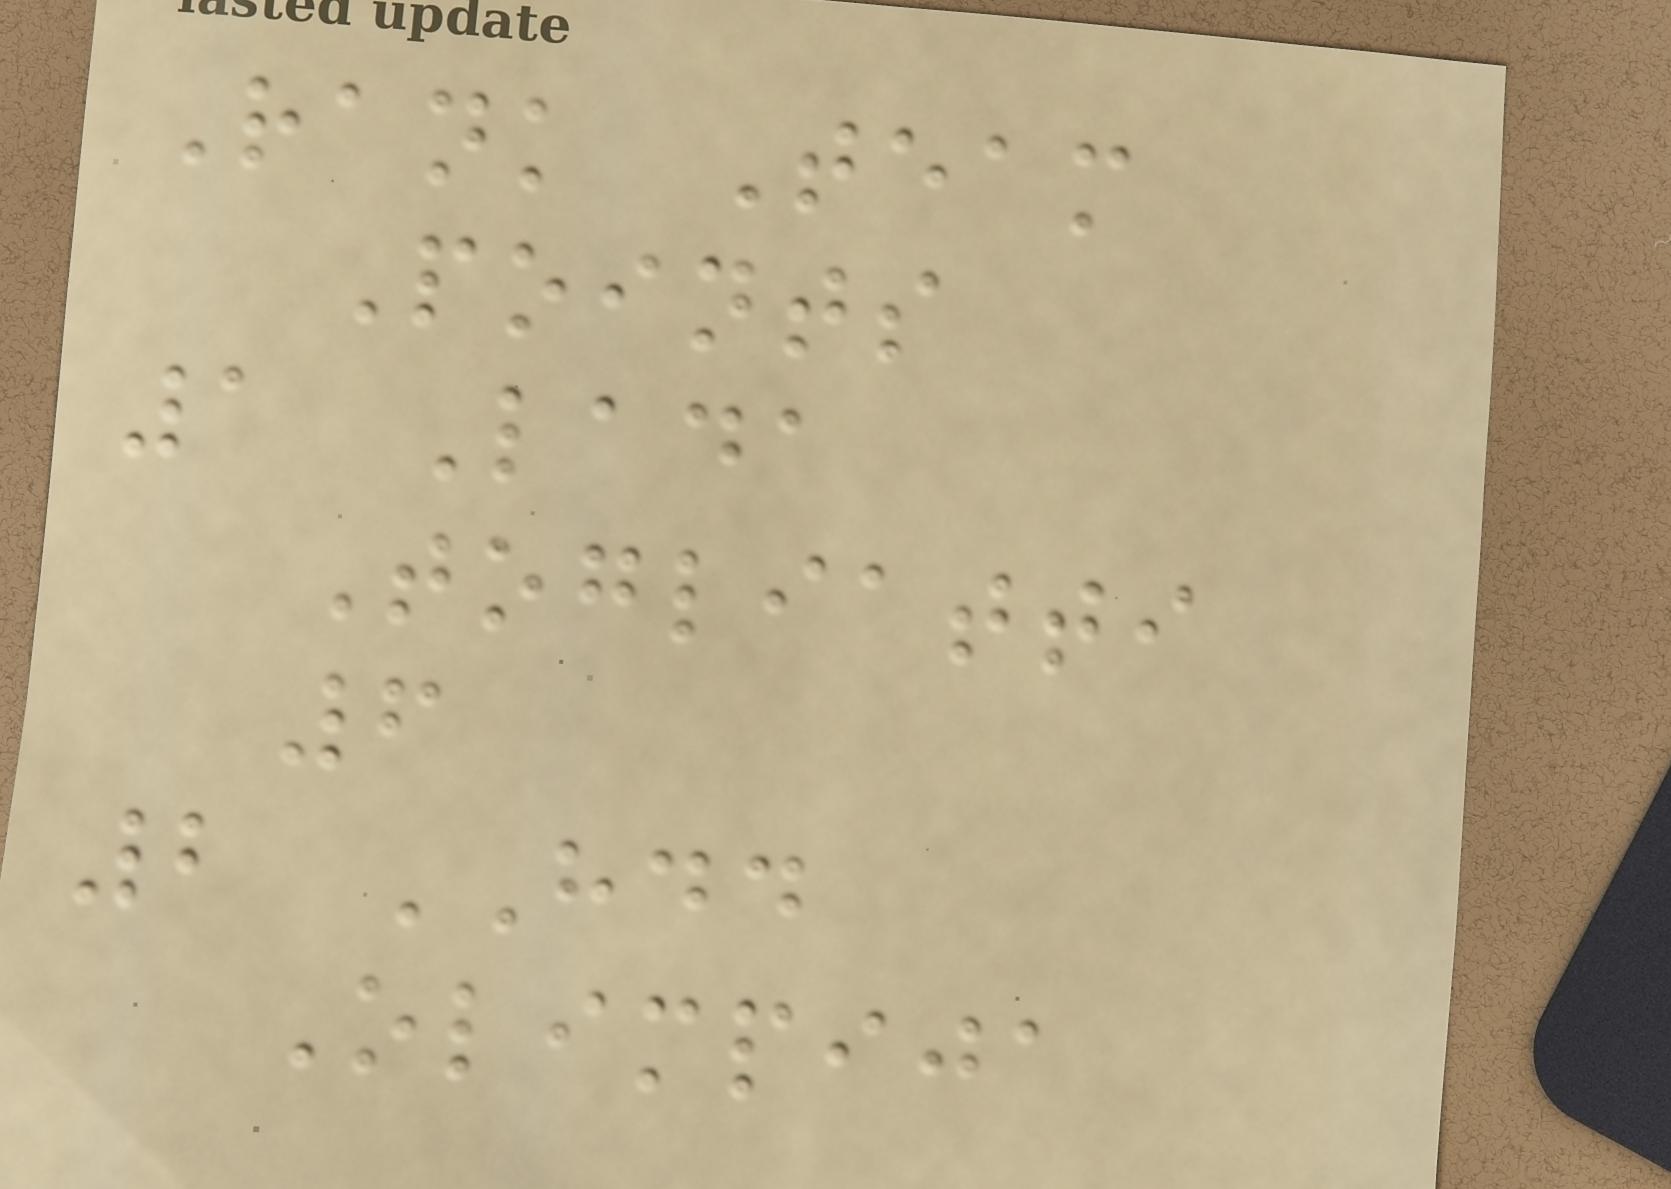Rank Team
Points
1 Lada
Togliatti
6
2 HDD
Olimpija
